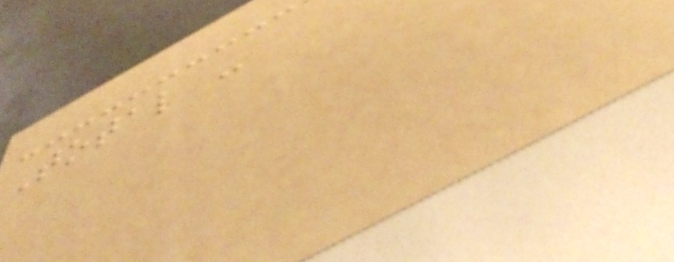Total -
